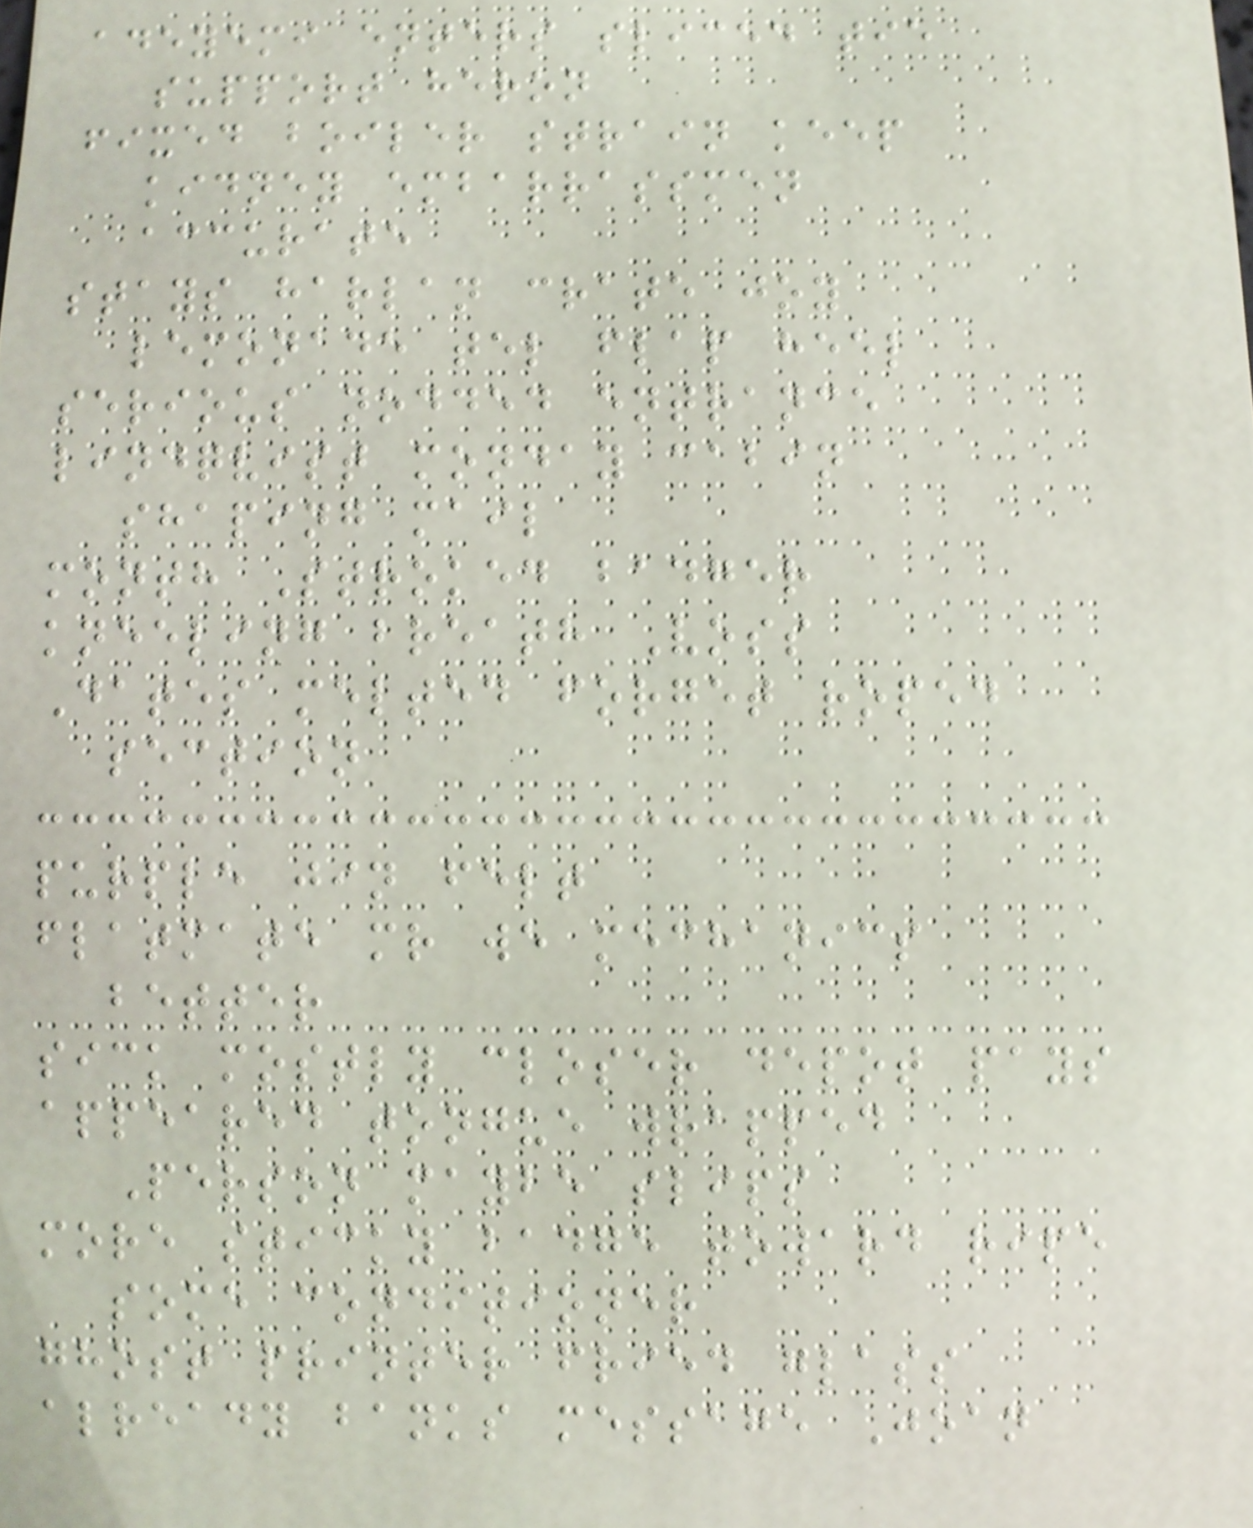adeyemi enters sliced tie
support heron
fixed boiler strain keep
kidney embarrassmen
accurate
stays harlan crate joy
lemonade tel flap heel
serious nodded entrance
lindqvist monday cabin
shaping mail
month Stroked badger
kneeling breath Voss
Dates melted forget roped
section
purple jin felt
flatmate mr we mechanics
better
sick mostly closer depot pays
appeared tongue wrapped
Person maybe slips
more sticky badge toward ripe
some conditioner
ghost printer fried glass
already banks message Joan
